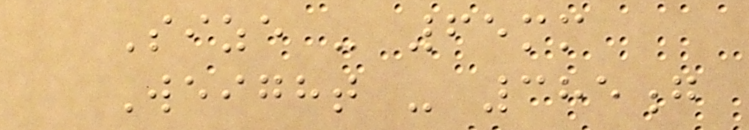Size - 65mm
Weight - 385g
